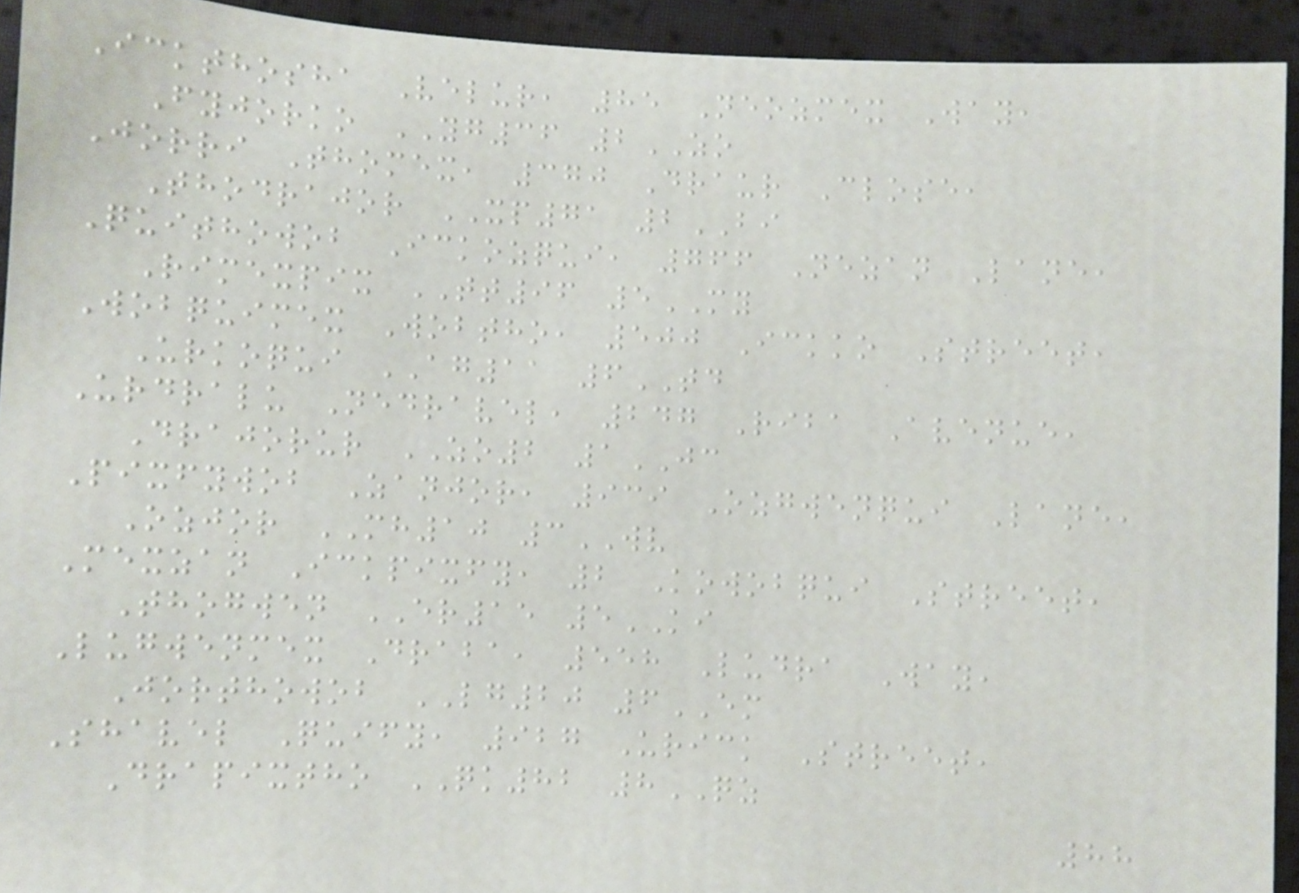Ickthosha Velur, 85 Neozmex Way,
Fyjorko YG36 2ZO
Jorri Thomex, 370 Draur Close,
Thodrajor XP71 2BI
Quithowob Ickozqui, 766 Nezan Lane,
Rimexpix TT96 5MY
Wobquimex Wobtho, 500 Ickko Street,
Urkoqui AG11 6TD
Urdralu Nedravel, 247 Riba Avenue,
Drajorur ZO2 1JC
Pixfywob Zanjor, 939 Ozgwenqui Lane,
Ozjor MH10 3WV
Mexzan Ickpixfy, 2 Kowobqui Street,
Thogwen ER15 5KI
Lugwenmex Draba, 558 Ludra Way,
Jorthowob LG20 6EM
Shavel Quify, 927 Urick Street,
Drapixtho QK82 8QZ
88
